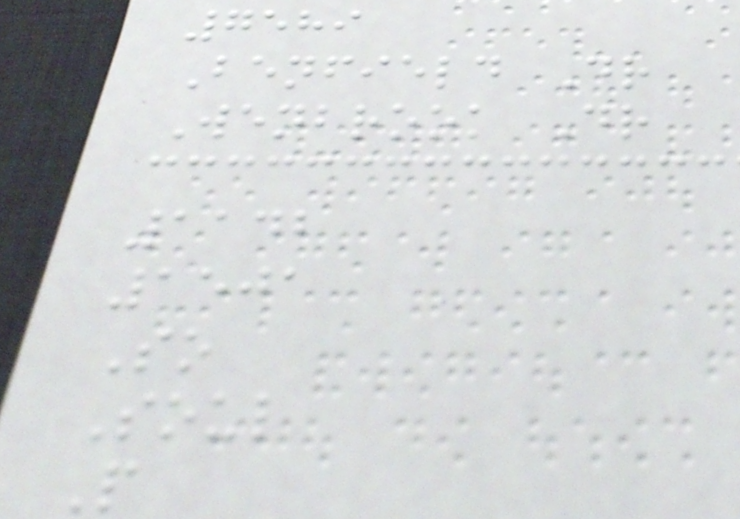7589
Benfield Dr
Wenbrook Dr
1142
1501
So
Soul
P
